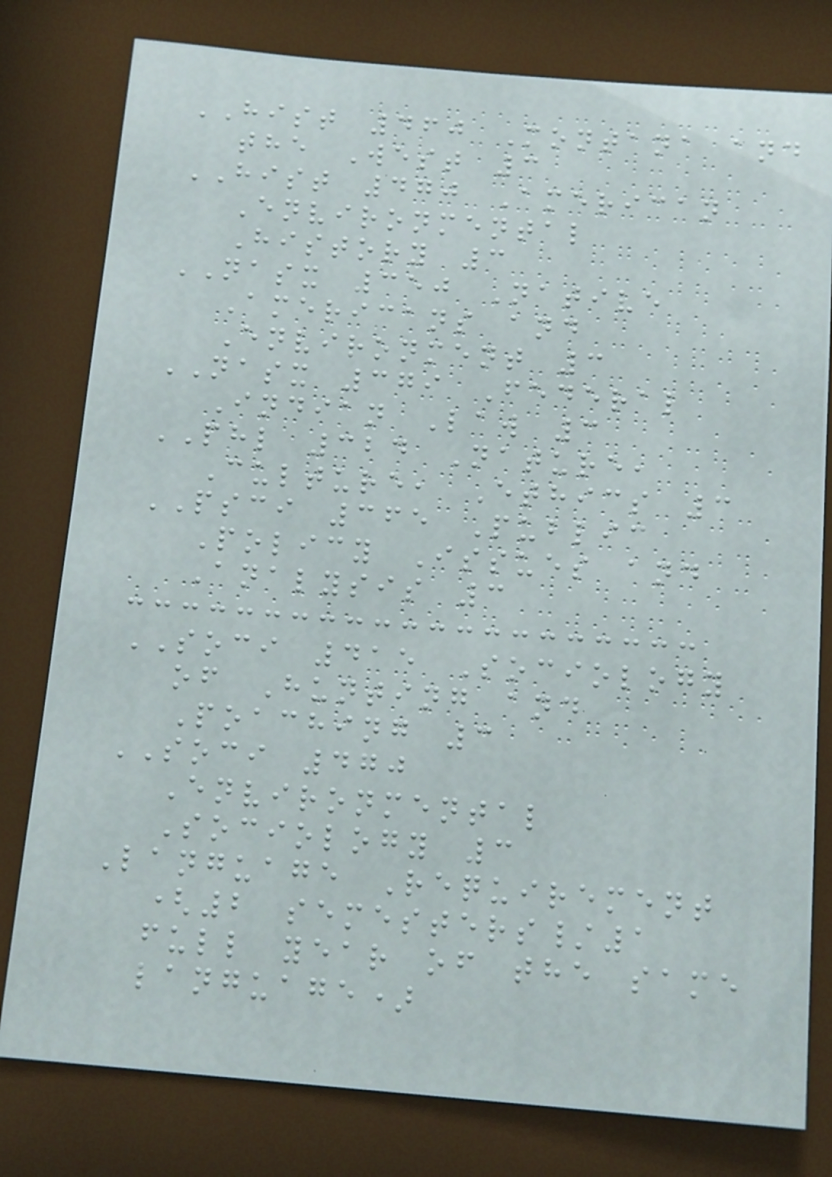HIST 460 Montana and
the West 3
HIST 470 American
Environmental
History 3
NASX 350 Native
Americans and
Environment 3
NASX 379 Federal
Indian Law 3
PHL 324 Nature,
Culture, Ethics 3
PSCI 365 Public
Policy Issues and
Analysis 3
SOCI 415 Sociology
of Hunting and
Poaching 3
SOCI 470
Environmental
Sociology 3
Language Requirement
(2 semesters/1
full year of the same
language)
